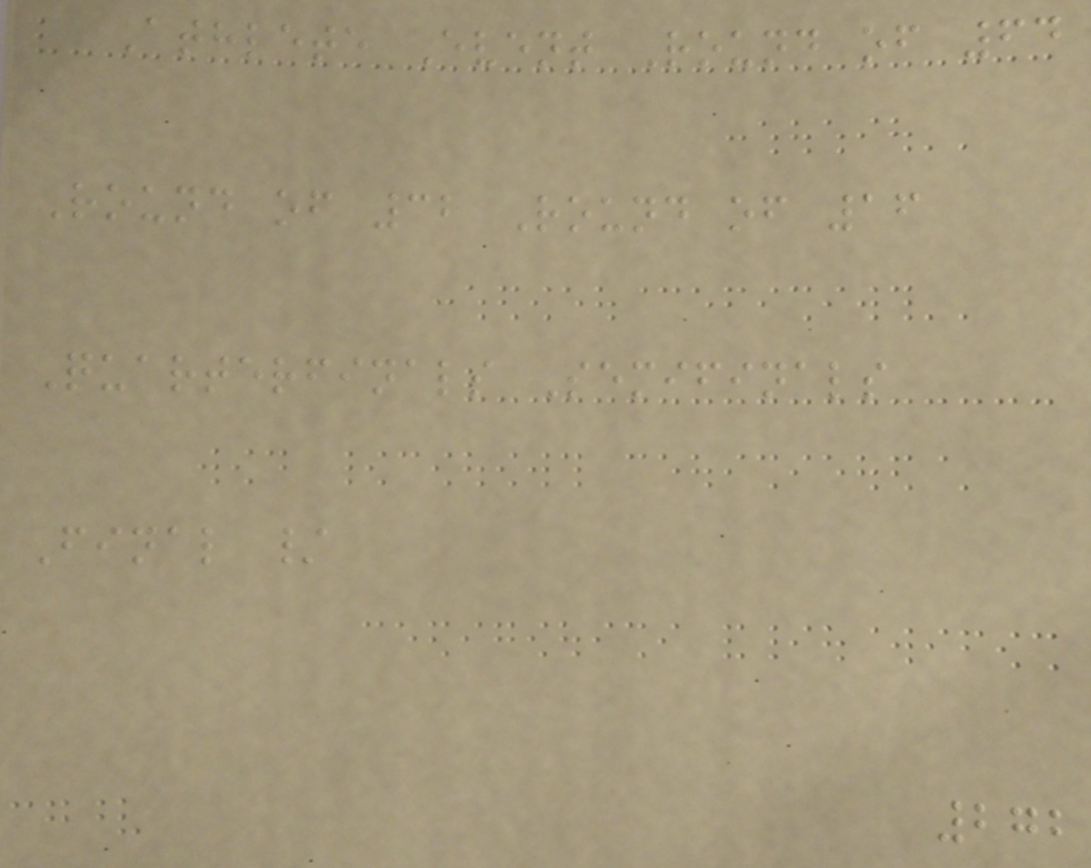Athlete Event Round of 64
Round of 32 Round of 16
Quarterfinals Semifinals
Final /
272
